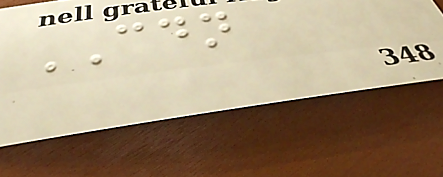CDN
